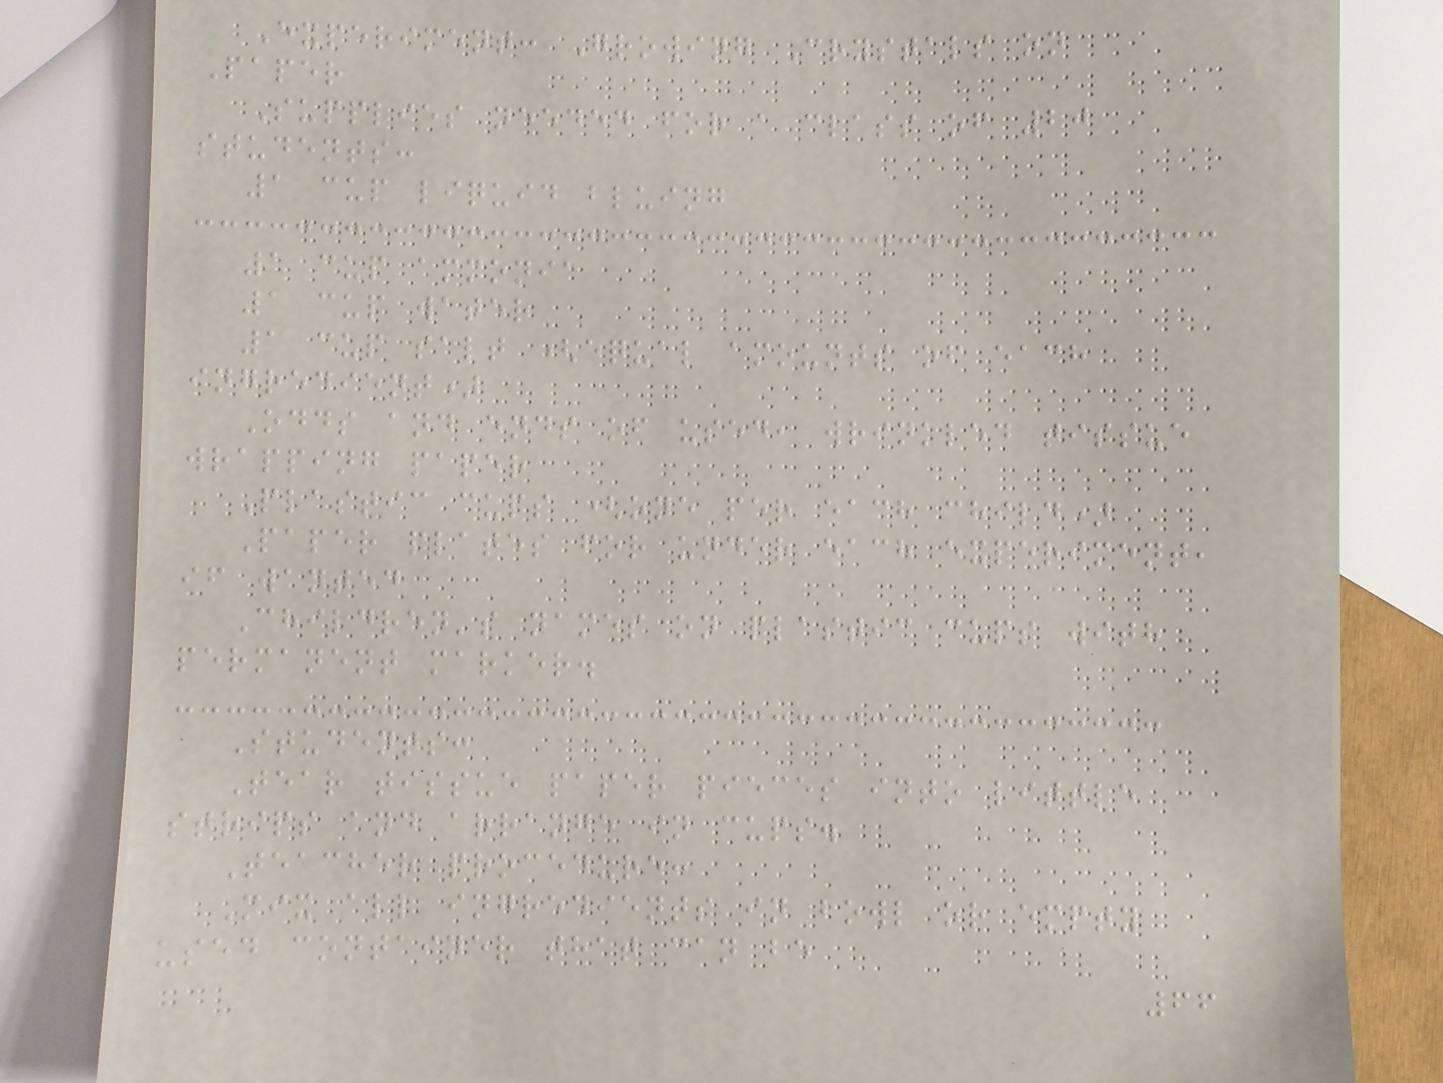Experiment: Growing Crystals on
Paper
Supplies needed for a class of 20
students:
1 cup liquid bluing
1 cup ammonia
1 cup water
1 cup salt (equal amounts of each
ingredient)
Odds and ends of used, wrinkled tissue
wrapping paper
Plastic cups (one per each child)
Paper plates for under each experiment,
if wanted
Children's names on plastic cups with
permanent marker.
Students:
Tear tissue paper pieces into little
strips and arrange in cups.
Teacher procedure:
Mix all ingredients in bowl or empty
used container that can be
66
